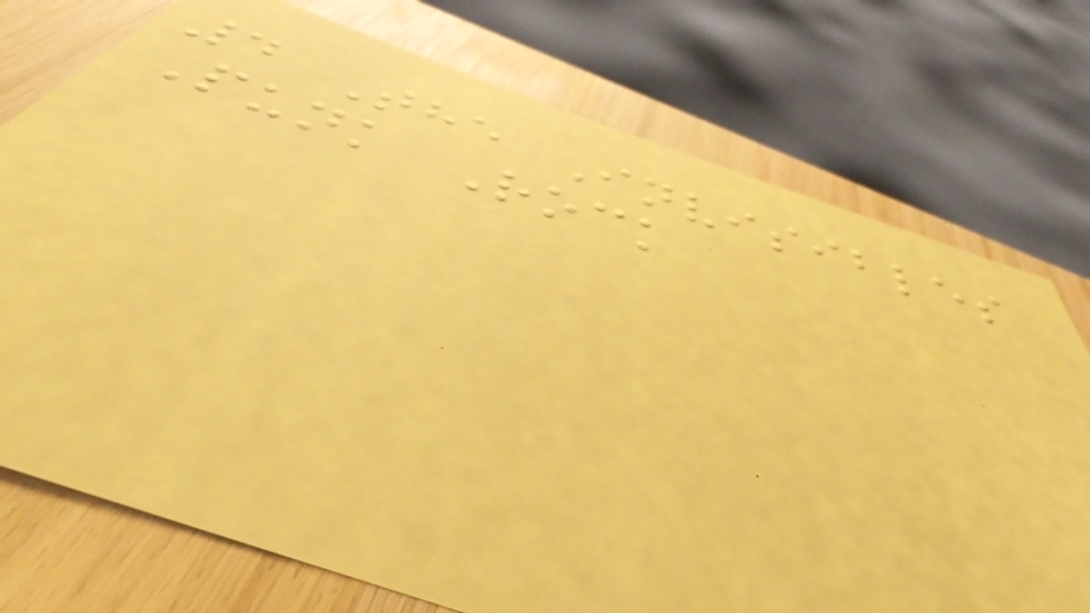4 The Invisibles
Punk Rock
